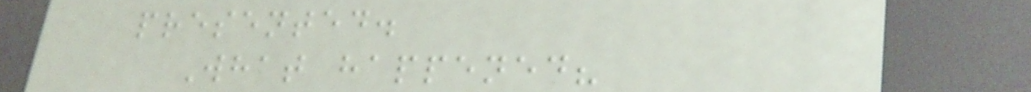presented.
What happened?
